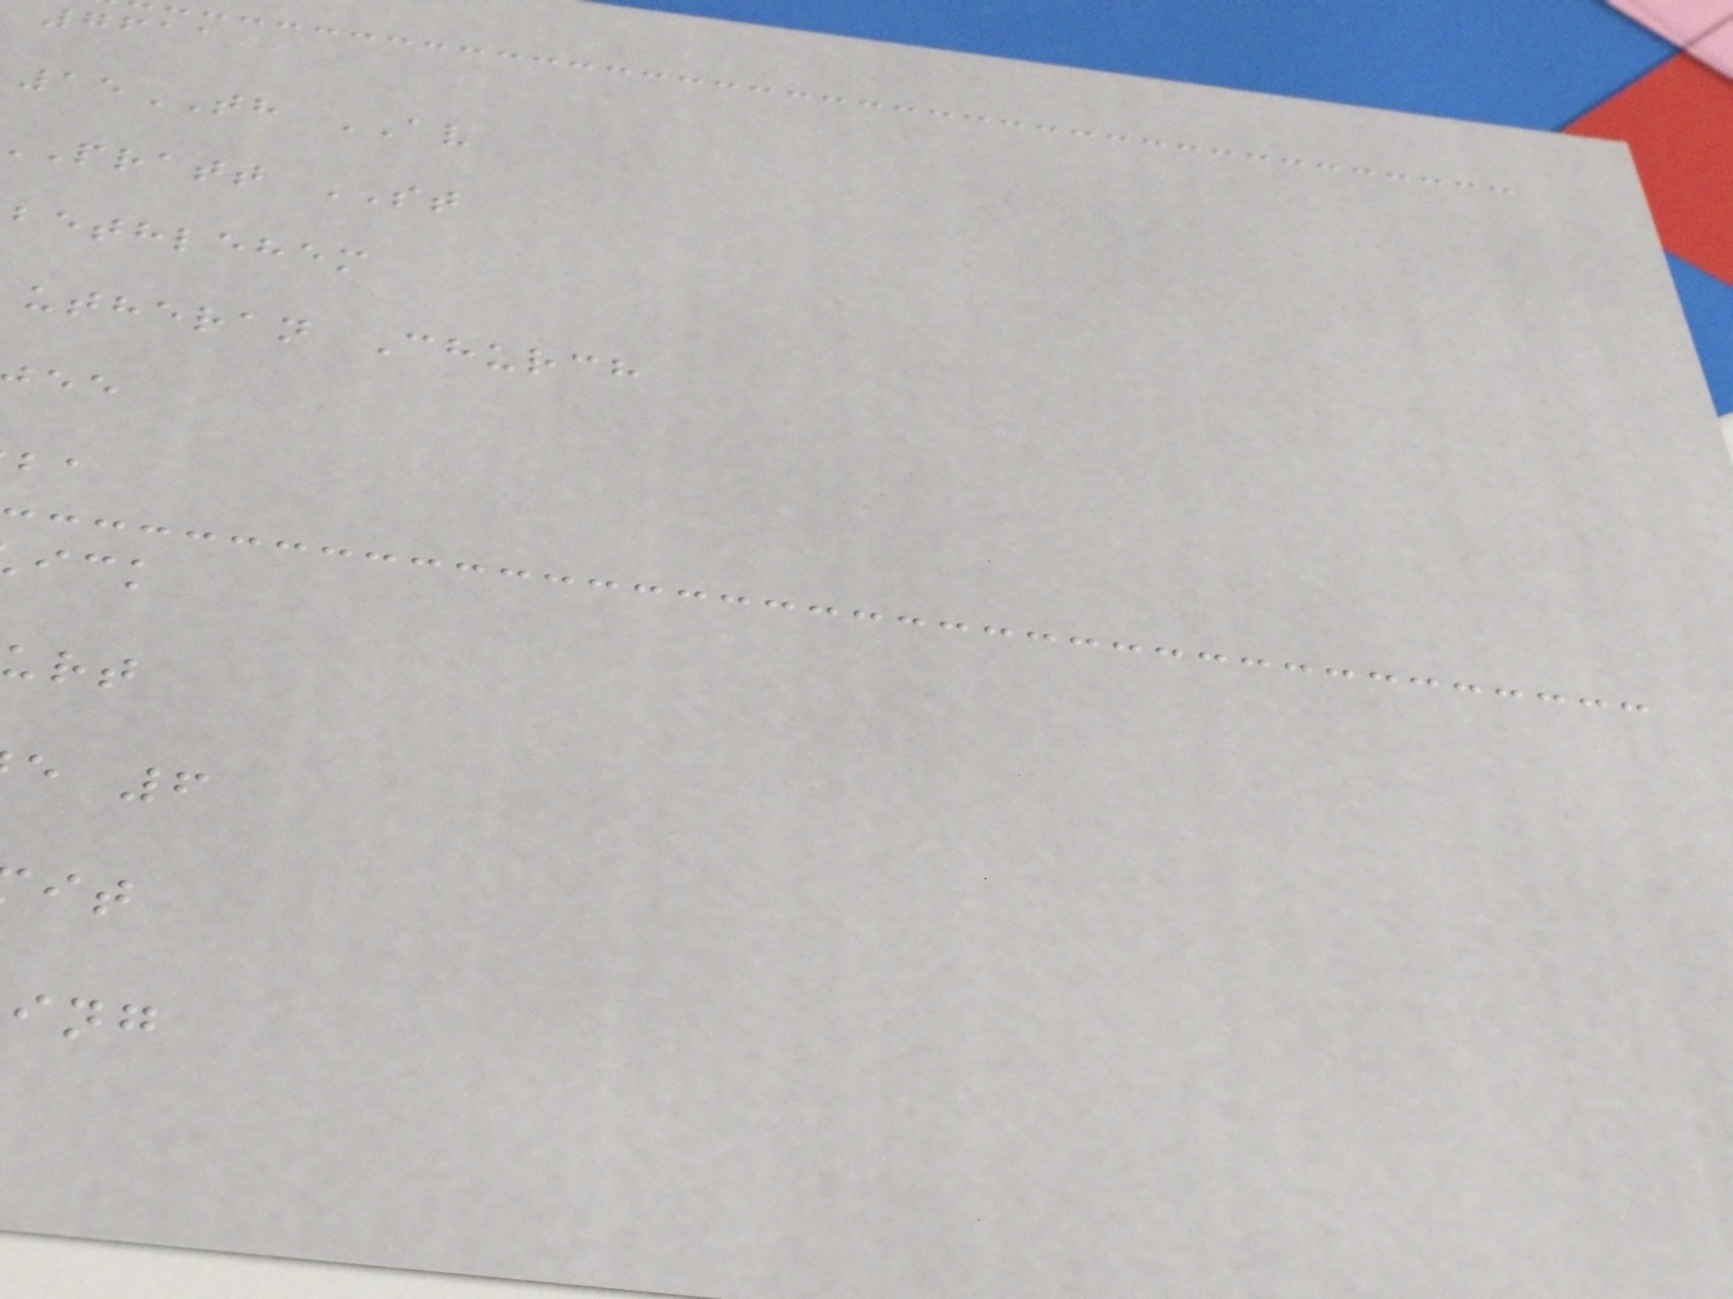7611
15TH AV
pratt ST
bethlehem
utheran Church
e 6
